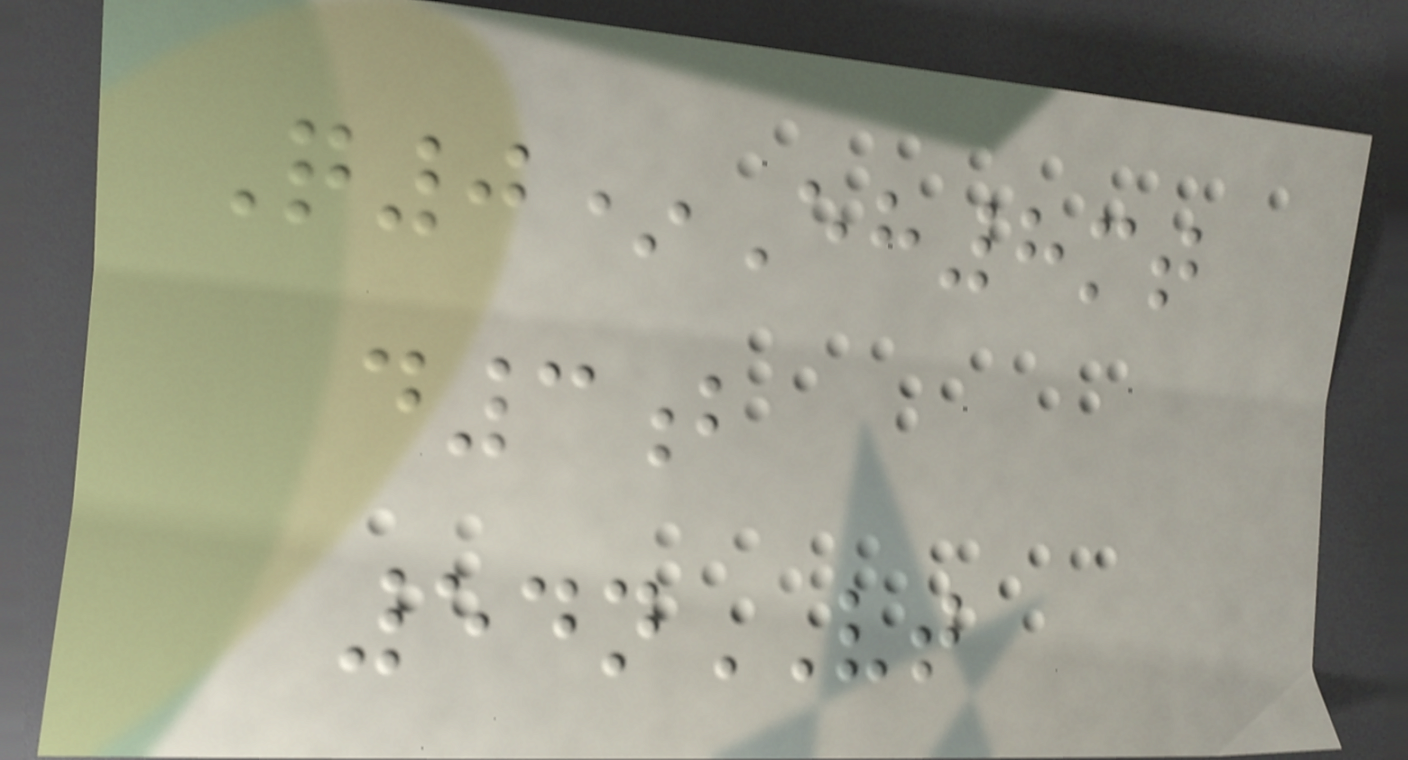Q0*Eh8mt
d3b
54nVT
